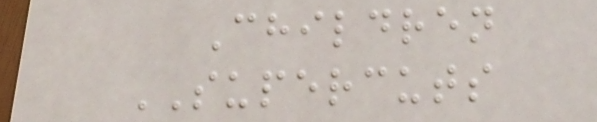Children
SUPERCUTS
